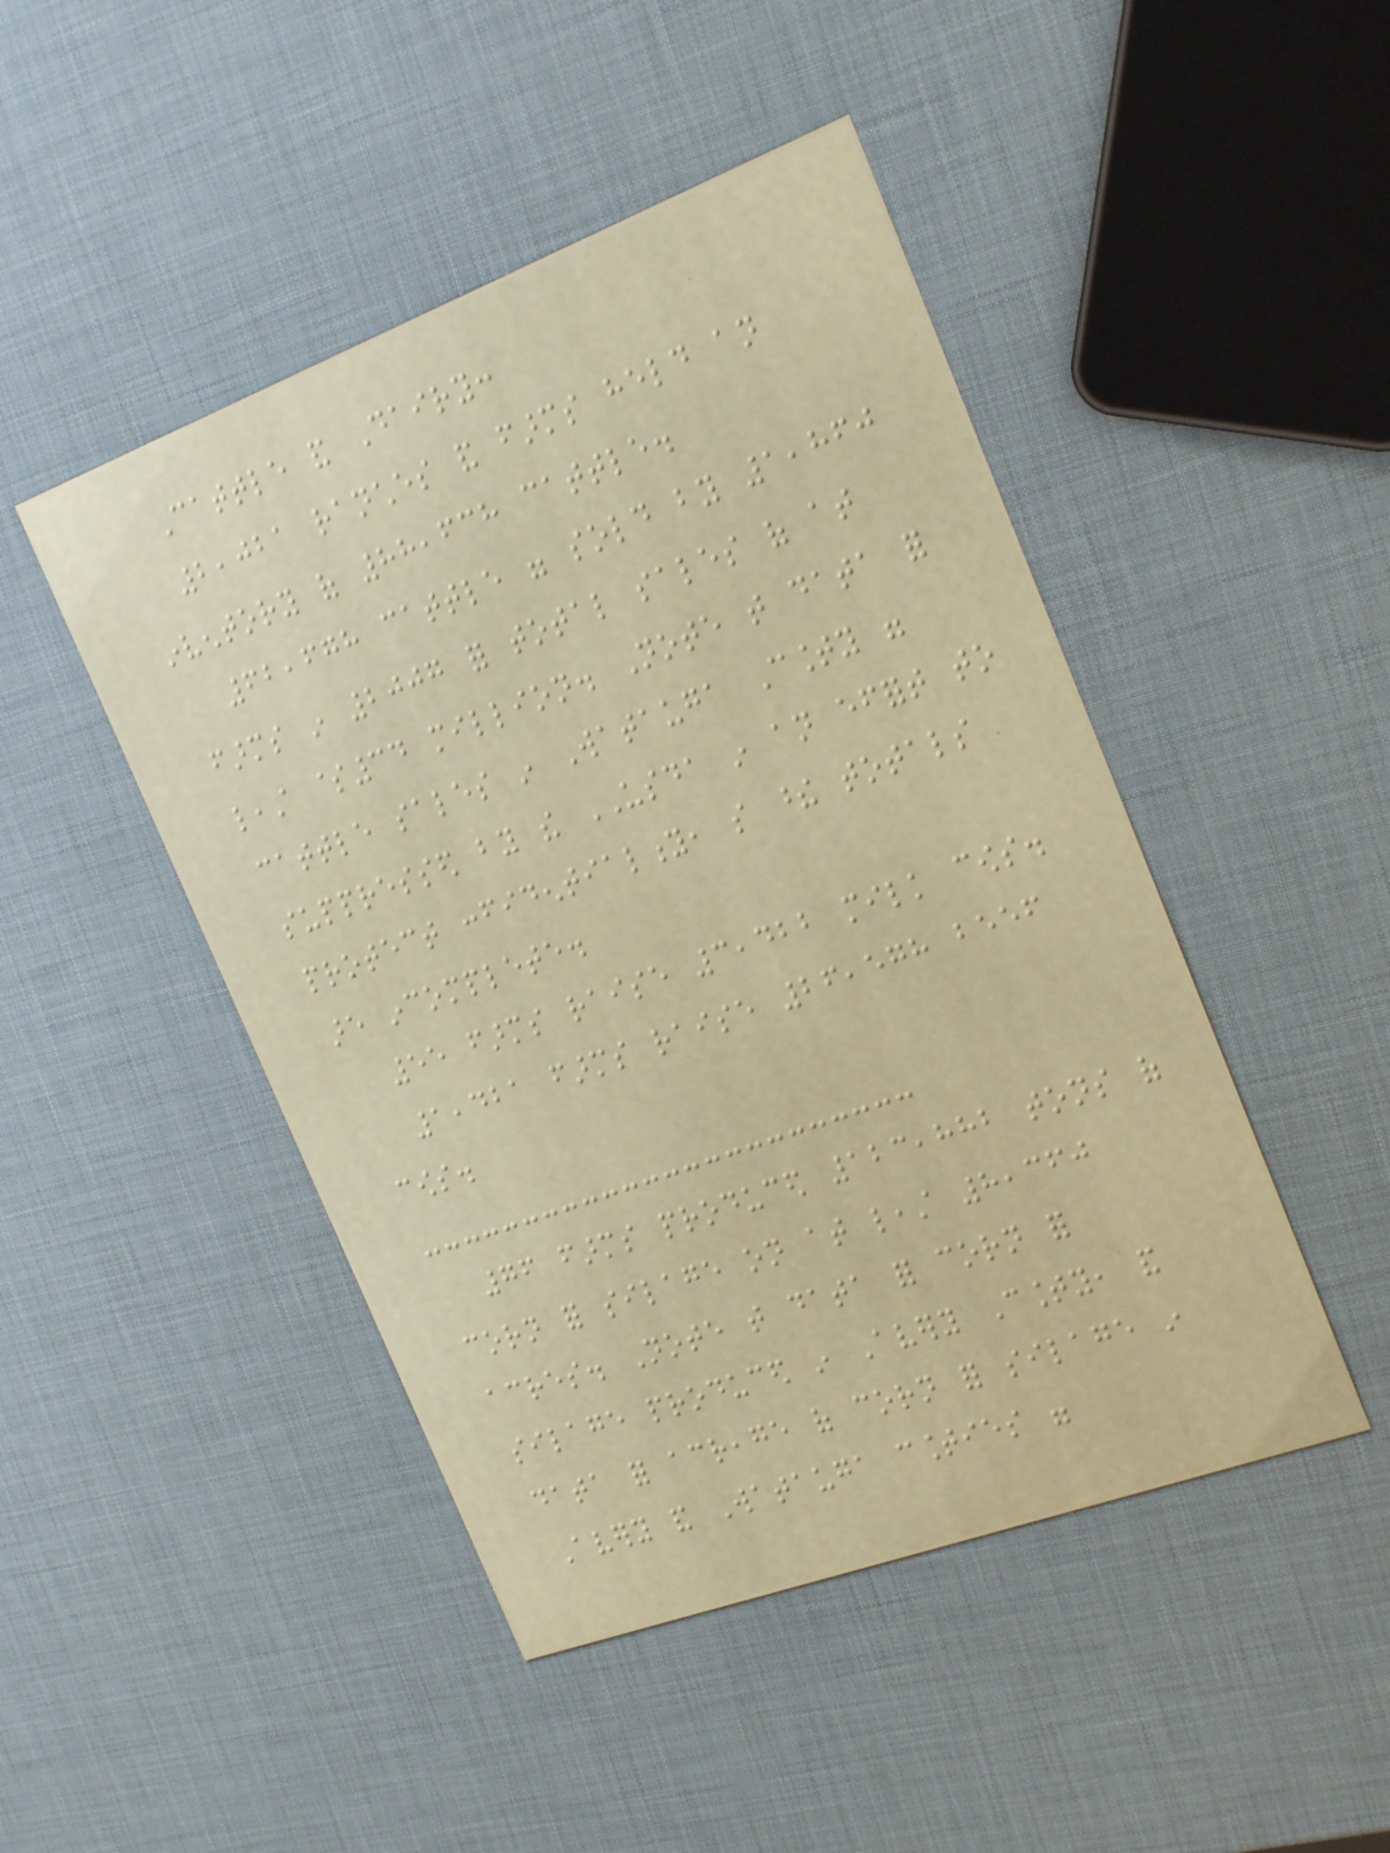Cattle and Dairy:
2,021 ranches and farms held an
inventory of 88,638 cattle.
62,678 cattle were sold by 1,860
farms in 2007 for total sales of at
least $34 million. Note that data for
cattle sales in Watauga County were
suppressed by the USDA in an effort to
protect confidentiality, so these totals
are incomplete.
55 farms raise 3,422 milk cows.
1,421 farms raise 26,578 beef
cows.
76 farms produced 123,882 tons of
corn for silage on at least 8,360
acres. Note that data for corn for
silage produced in Avery County, and
data for acreage of corn for silage in
Avery and Watauga counties were
